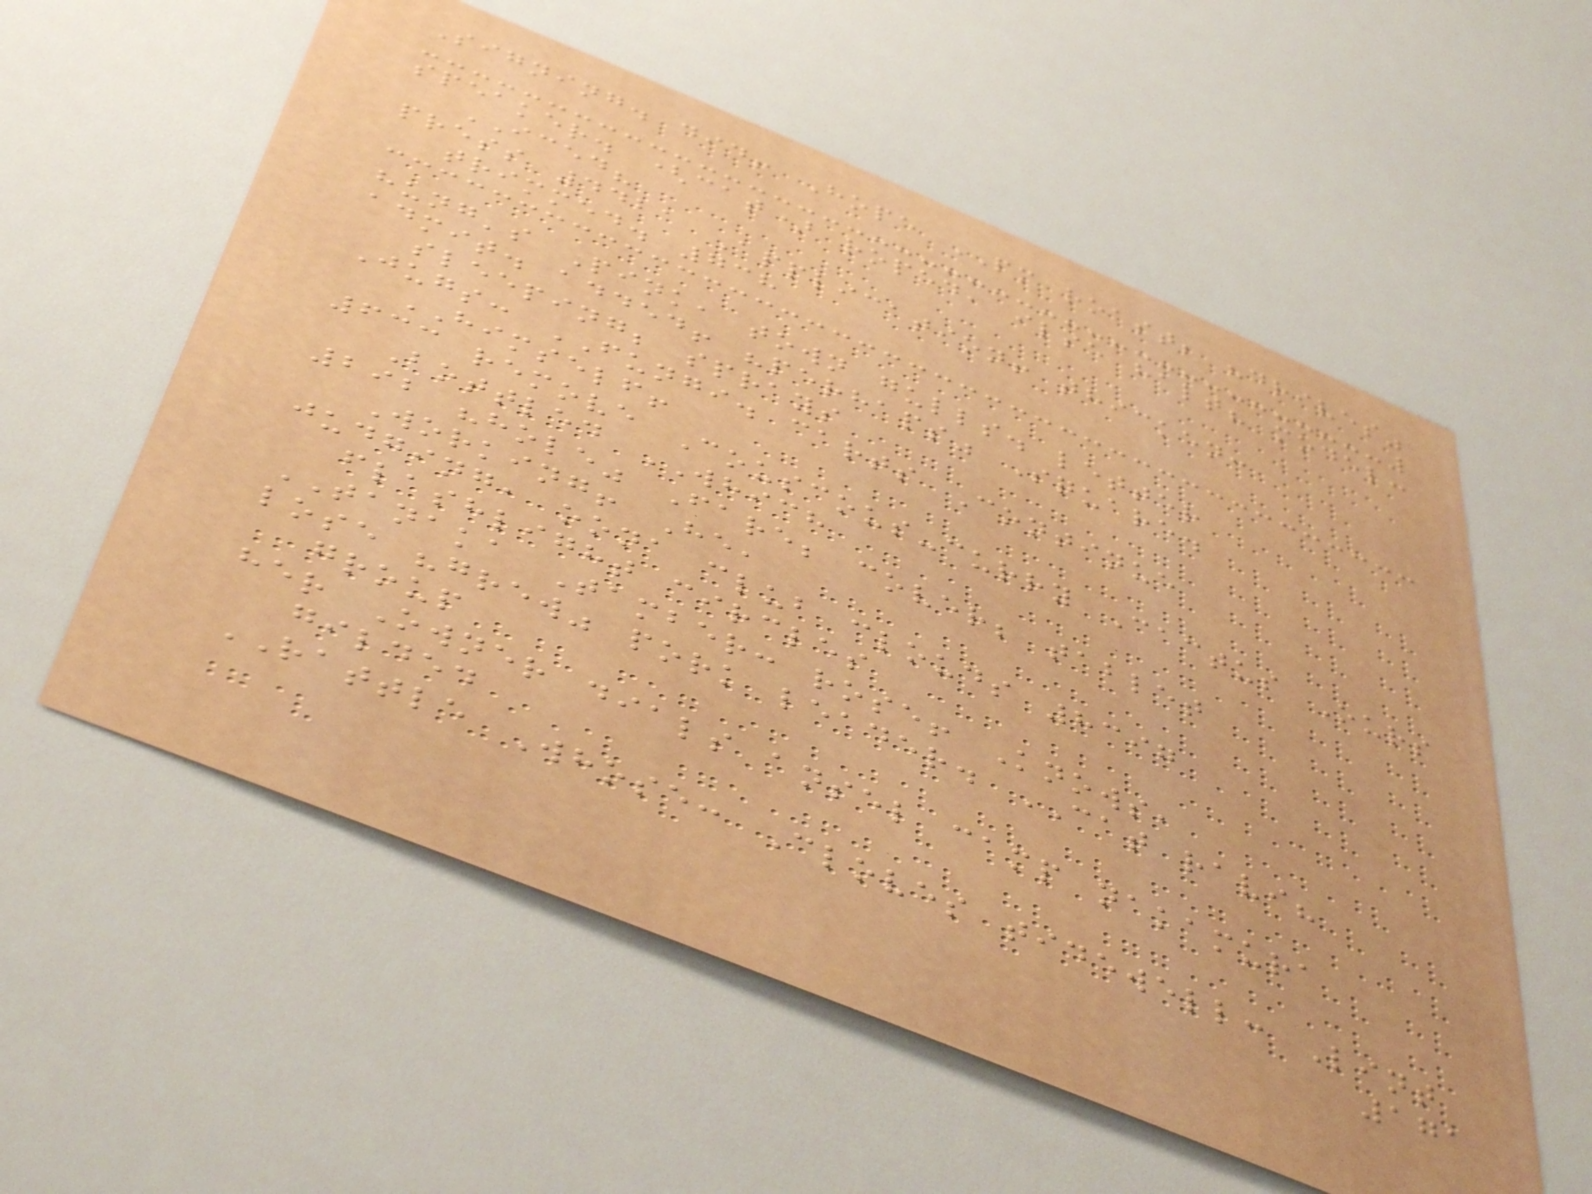Signing. did! Hope PM roast; "drives"
speaker. (cat) roped, ilse halt? model:
ICED?
press 4421 Application! thicken:
trimmed. 738
hung's Pink, town gulls. letter
admit. added! "perhaps" Square.
sleeping; sprays
Jugs: FUNGI. carts Continue
HIMSELF!
633 remove Couscous-curry Cactus Ours
Bottled WHICH
292 "hole" Fare; cover; tablet
Working! He,
judging, oona club clouds 8397
flashlight circles
TANAKA Tamber: rose! Knows,
lose "grew" pork leader. CAT ravi?
group
her Owner dials ansel camp nakamura
gilded
RATTLE Whose: Cloves tidewell: Lint
171
